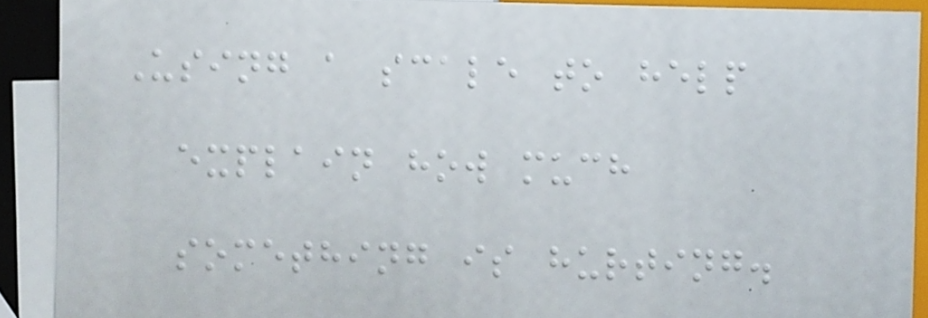Using a scale to help
explain how much
something is hurting.
